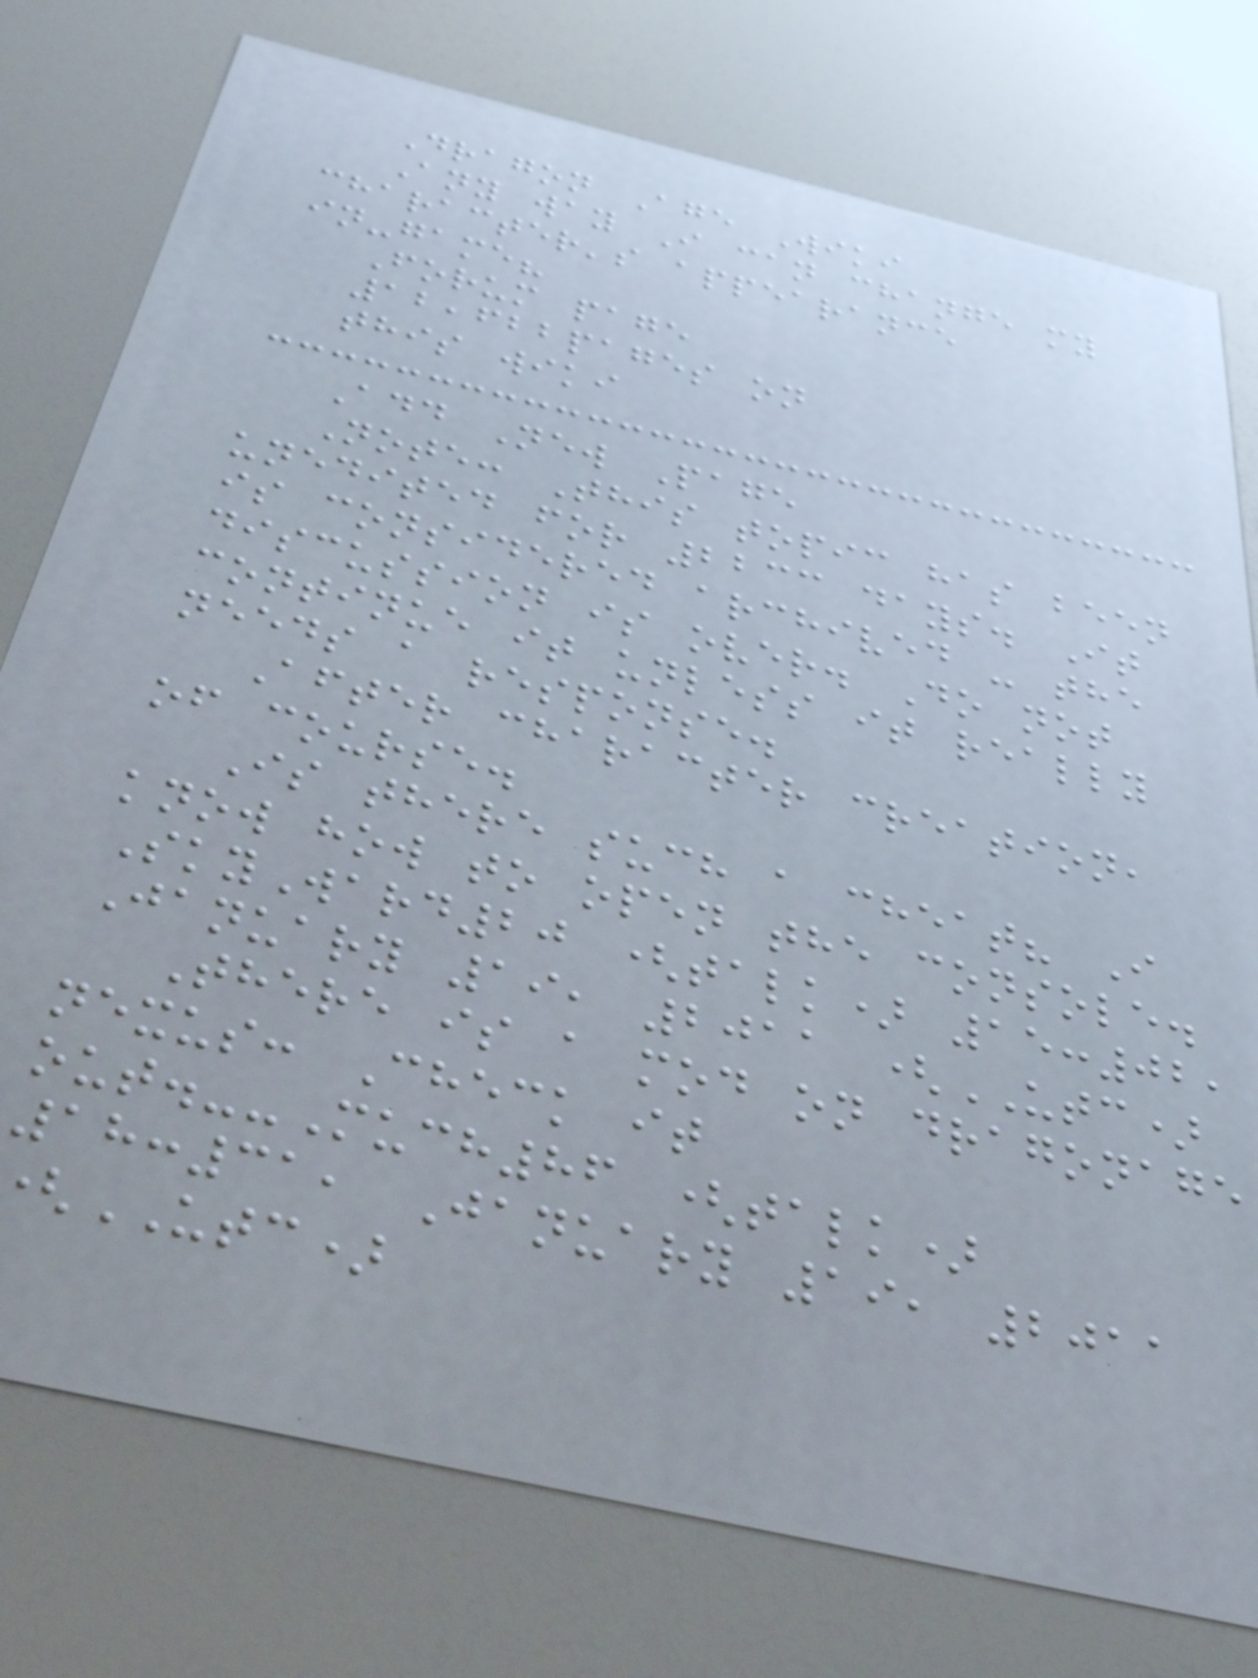Dragon Age Wiki
Any way I can change my
character's appearance
in-game?
Forum page
12,622pages on
this wiki
Add New Page
Note: This topic has been
unedited for 2233 days. It
is considered archived - the
discussion is over. Do not
continue it unless it really
needs a response.
After character creation,
of course.
Is there such a cheat? I
know how to open the console.
SkyWard20 (talk) 15:02,
January 19, 2011 (UTC)
There is a mod on dragonage
nexus: Check it
out.--Much86 (talk)
18:31, January 19, 2011
UTC)
